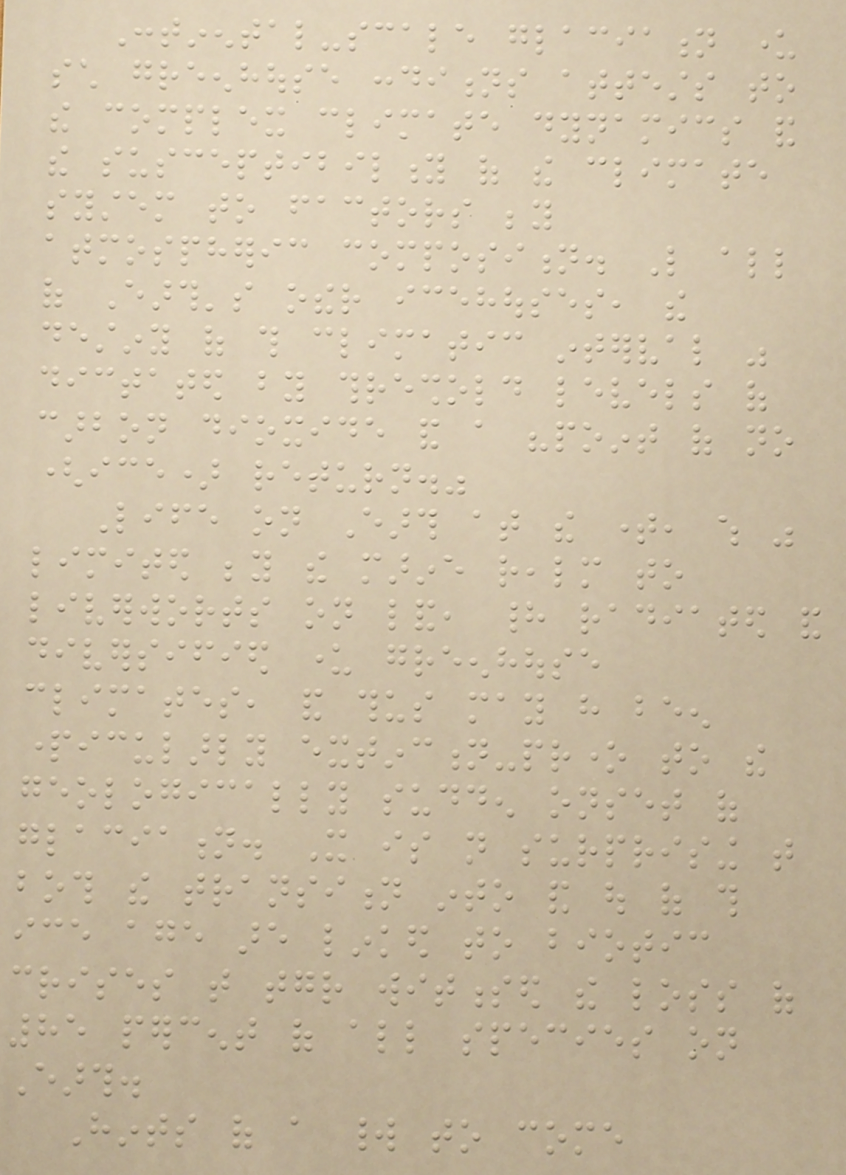Continental-scale glaciation under
such greenhouse conditions attests to
the complex climate dynamics and
the susceptibility of the climate
system to factors beyond
atmospheric composition. Like all
of Earth's other icehouses, the
destiny of this climatic interval was
dictated by threshold levels of
carbon dioxide and a "point of no
(ice) return."
Life on Earth at the time, which was
limited beyond the marine realm to
liverworts on land, had radiated and
diversified under greenhouse
climates, and thus may have been
particularly extinction-prone to the
geologically sudden onset of
glaciation. It is not surprising that
both the transition into and out of this
ice age are linked to biotic
crises that together witnessed the loss of
85 percent of all species on
Earth.
Hints of a world to come
